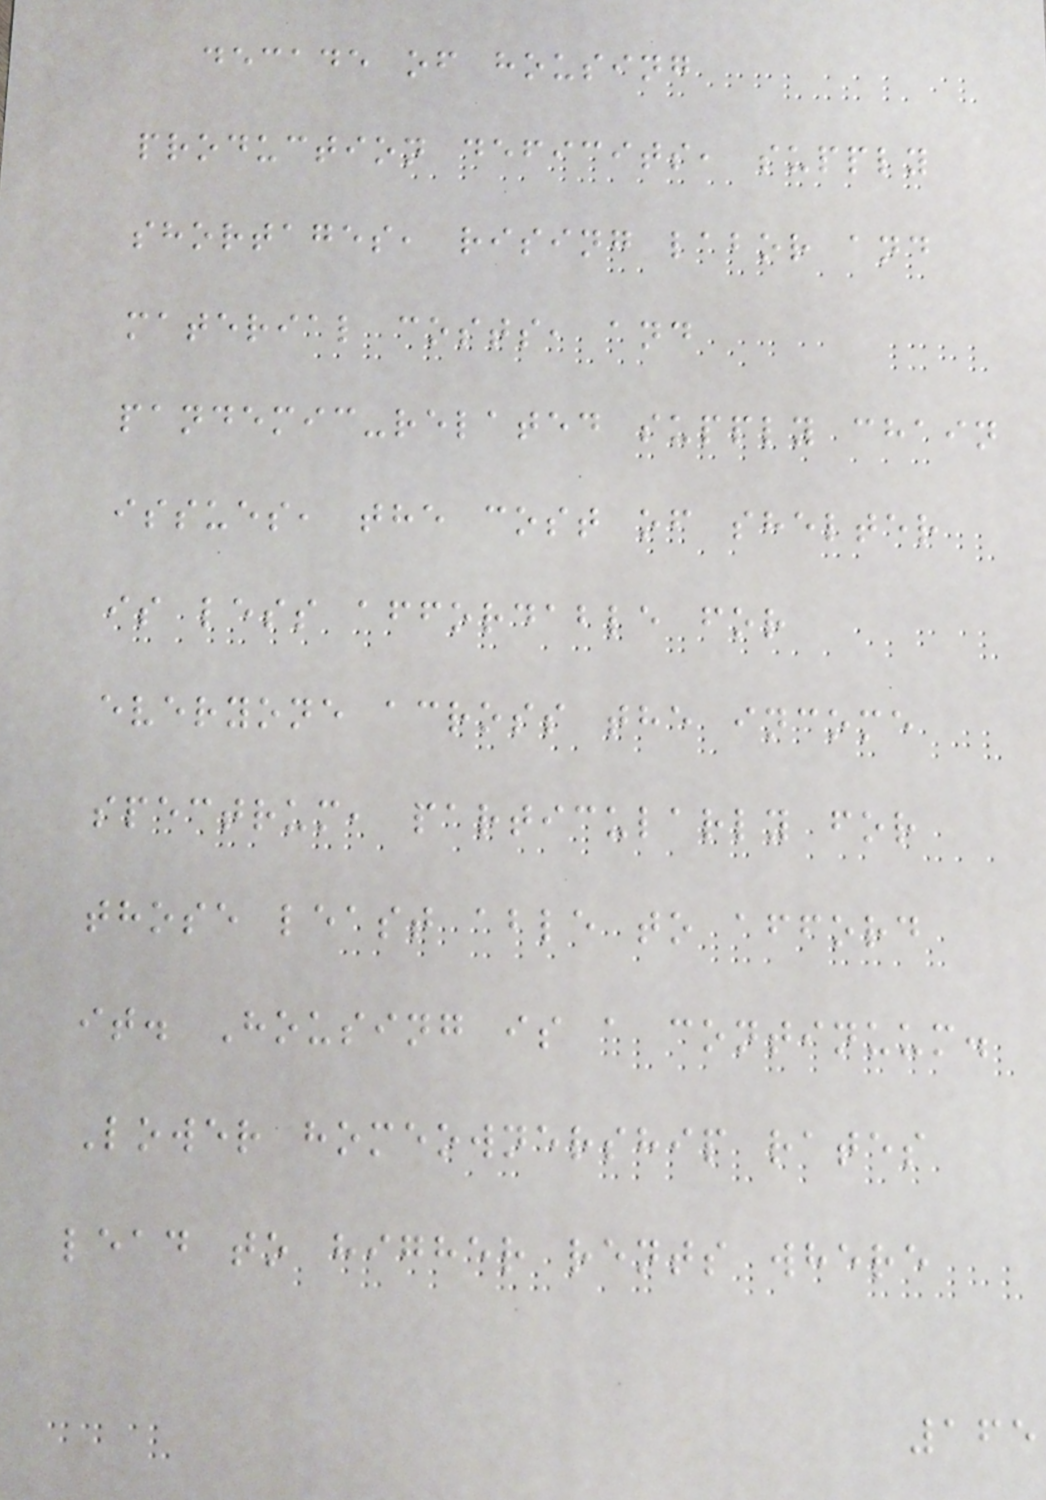decade of housing
production deficits, supply
shortages, rising labor and
material costs, and
pandemic-related supply chain
issues, the cost of shelter
is less affordable for
everyone across the income
spectrum, particularly for
those least able to afford
it. Housing is a continuum.
Lower homeownership rates
lead to higher rents where
165
